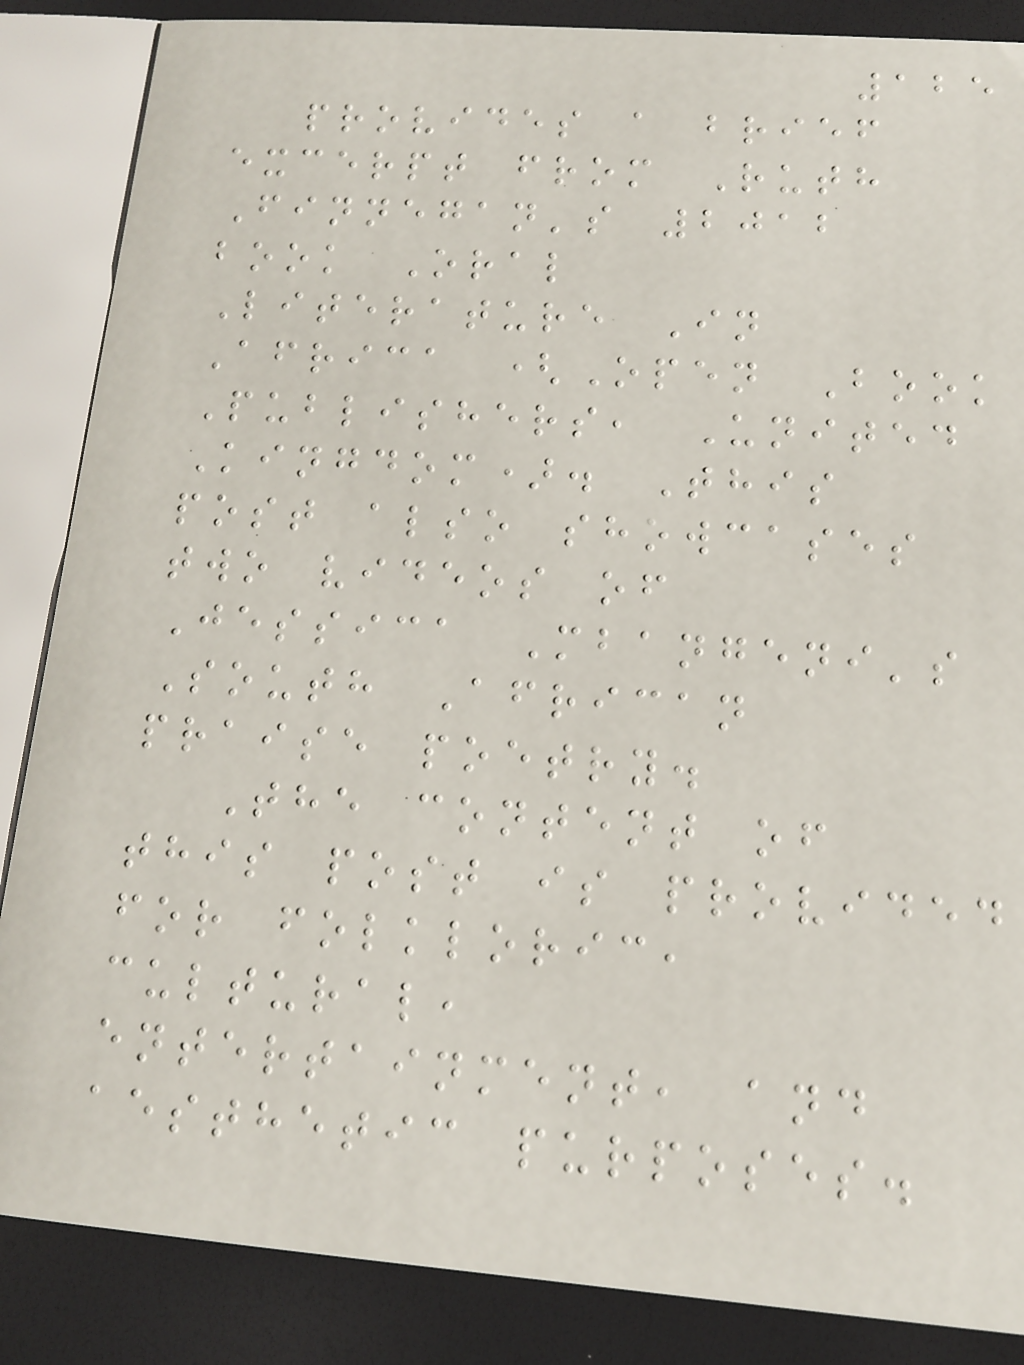125
provides a brief
excerpt from Ruth
Finnegan's 2012
book Oral
Literature In
Africa (Open Book
Publishers, United
Kingdom). This
post also showcases
two videos of
Jessica Mbangeni's
South African
praise poetry.
The content of
this post is provided
for folkloric,
cultural,
entertainment, and
aesthetic purposes.
